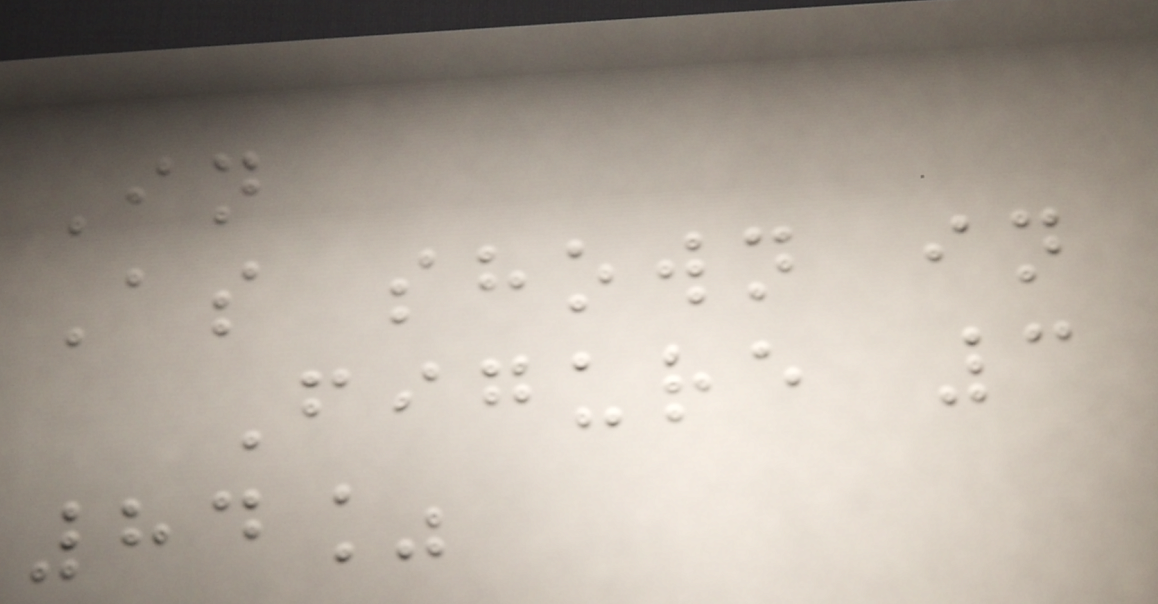In
As shown in
Figure 3
84%
